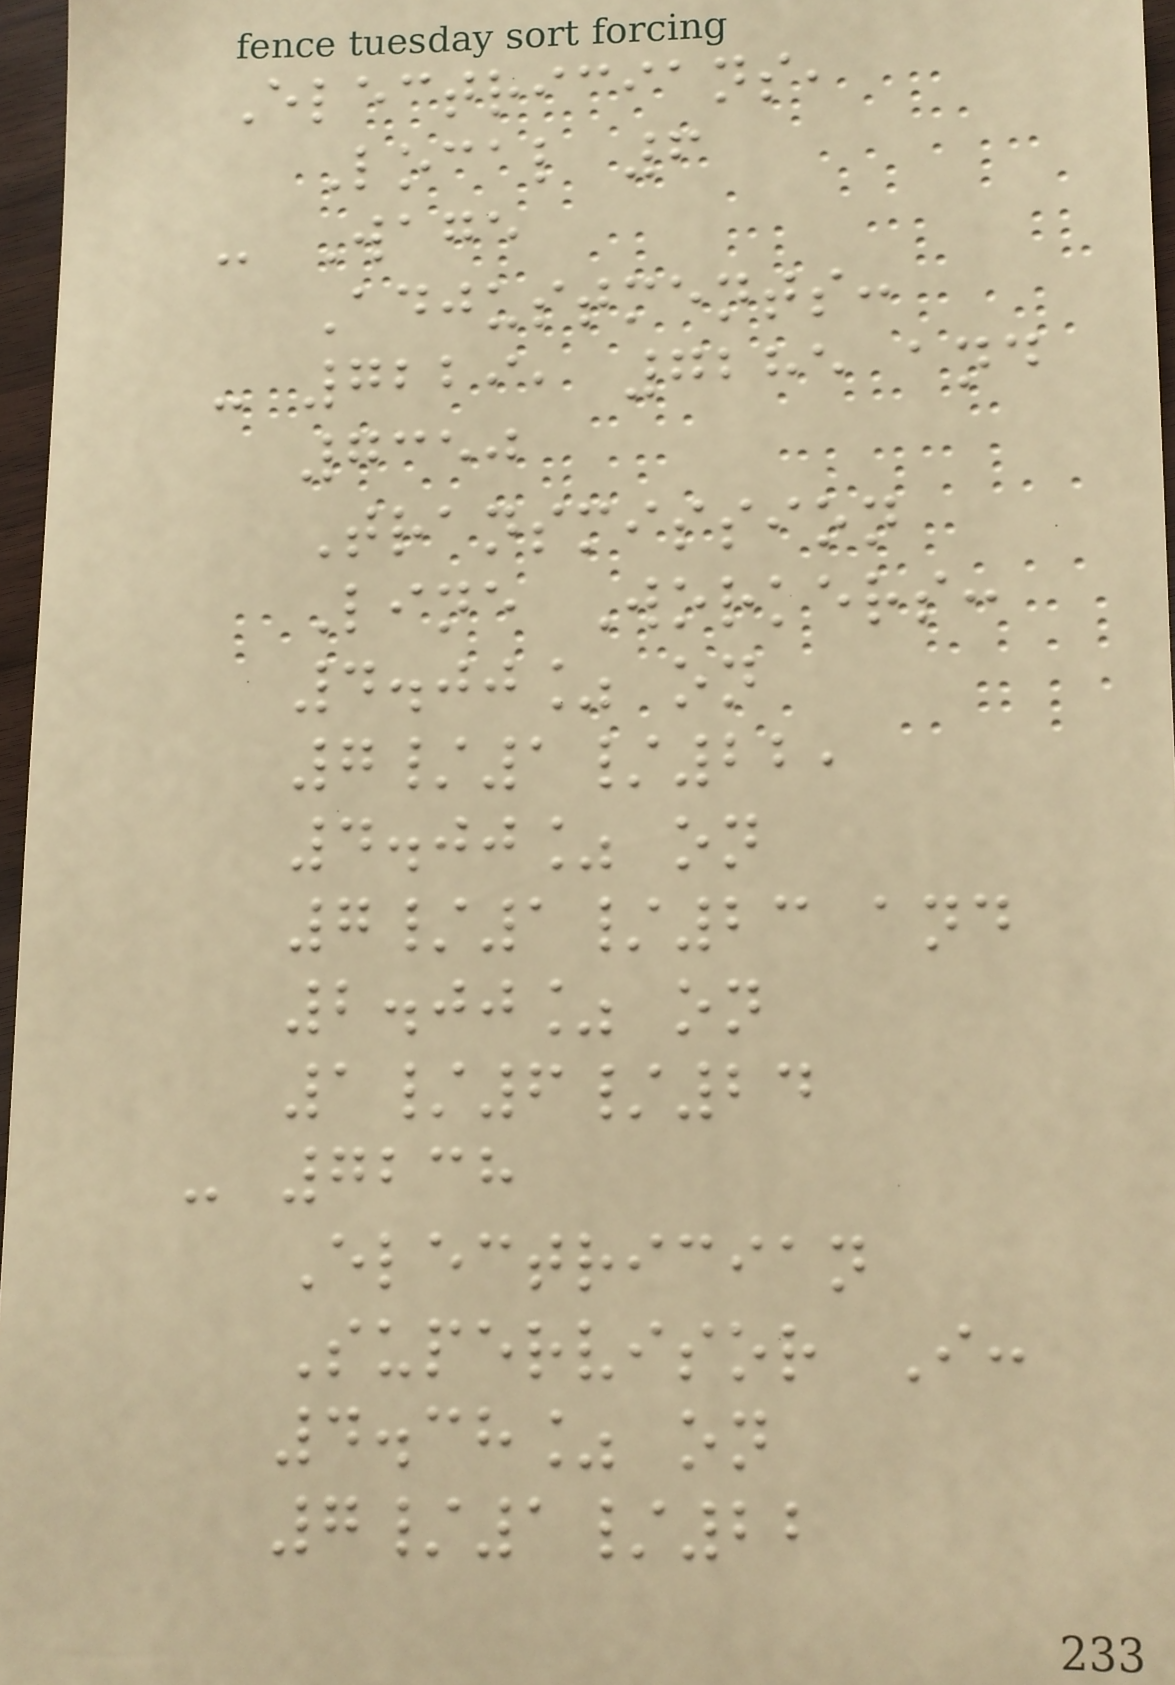Electricians,
Local 6
- Wage
Adjustments:
- 7229, 7285 and
7350
Transmission
Line Workers:
4.00% on
7/1/22,
4.00% on
7/1/23 and
2.00% on
1/6/24
- 7238
Electrician
Supervisor I:
4.38% on
7/1/22
